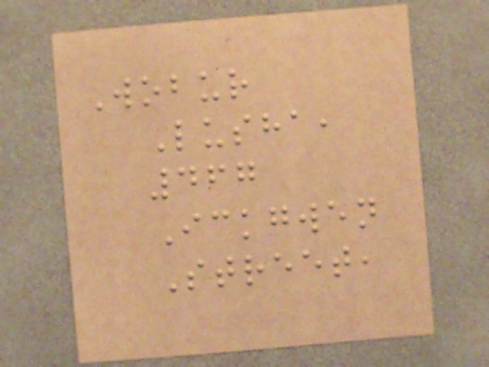Wobur
Lusha,
467
Ickgwen
Street,
